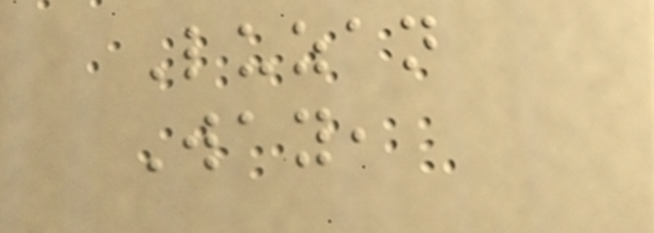Luzan
Way,
